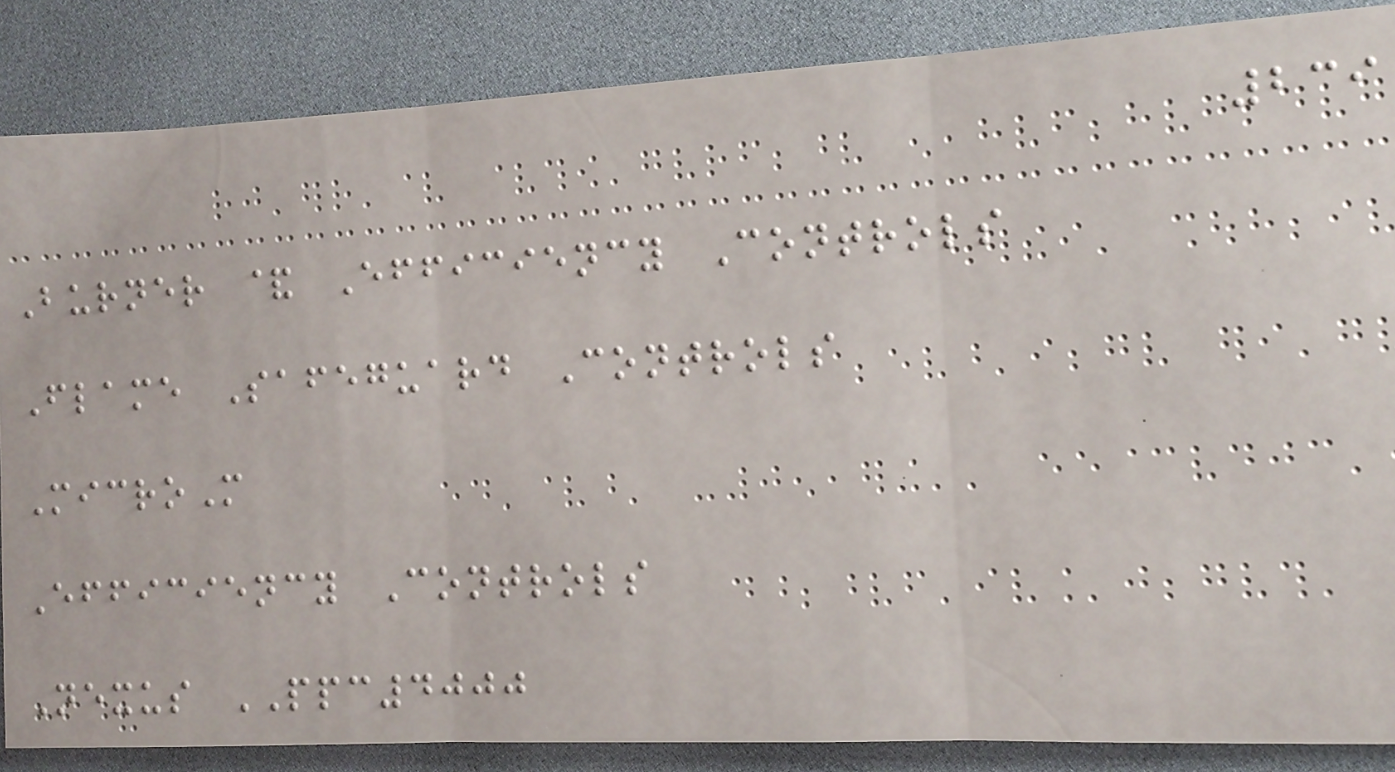239
Burner & Efficiency Controls
Flame Safeguard Controls
MicroM
Efficiency Controls
Nexus PPC4000
